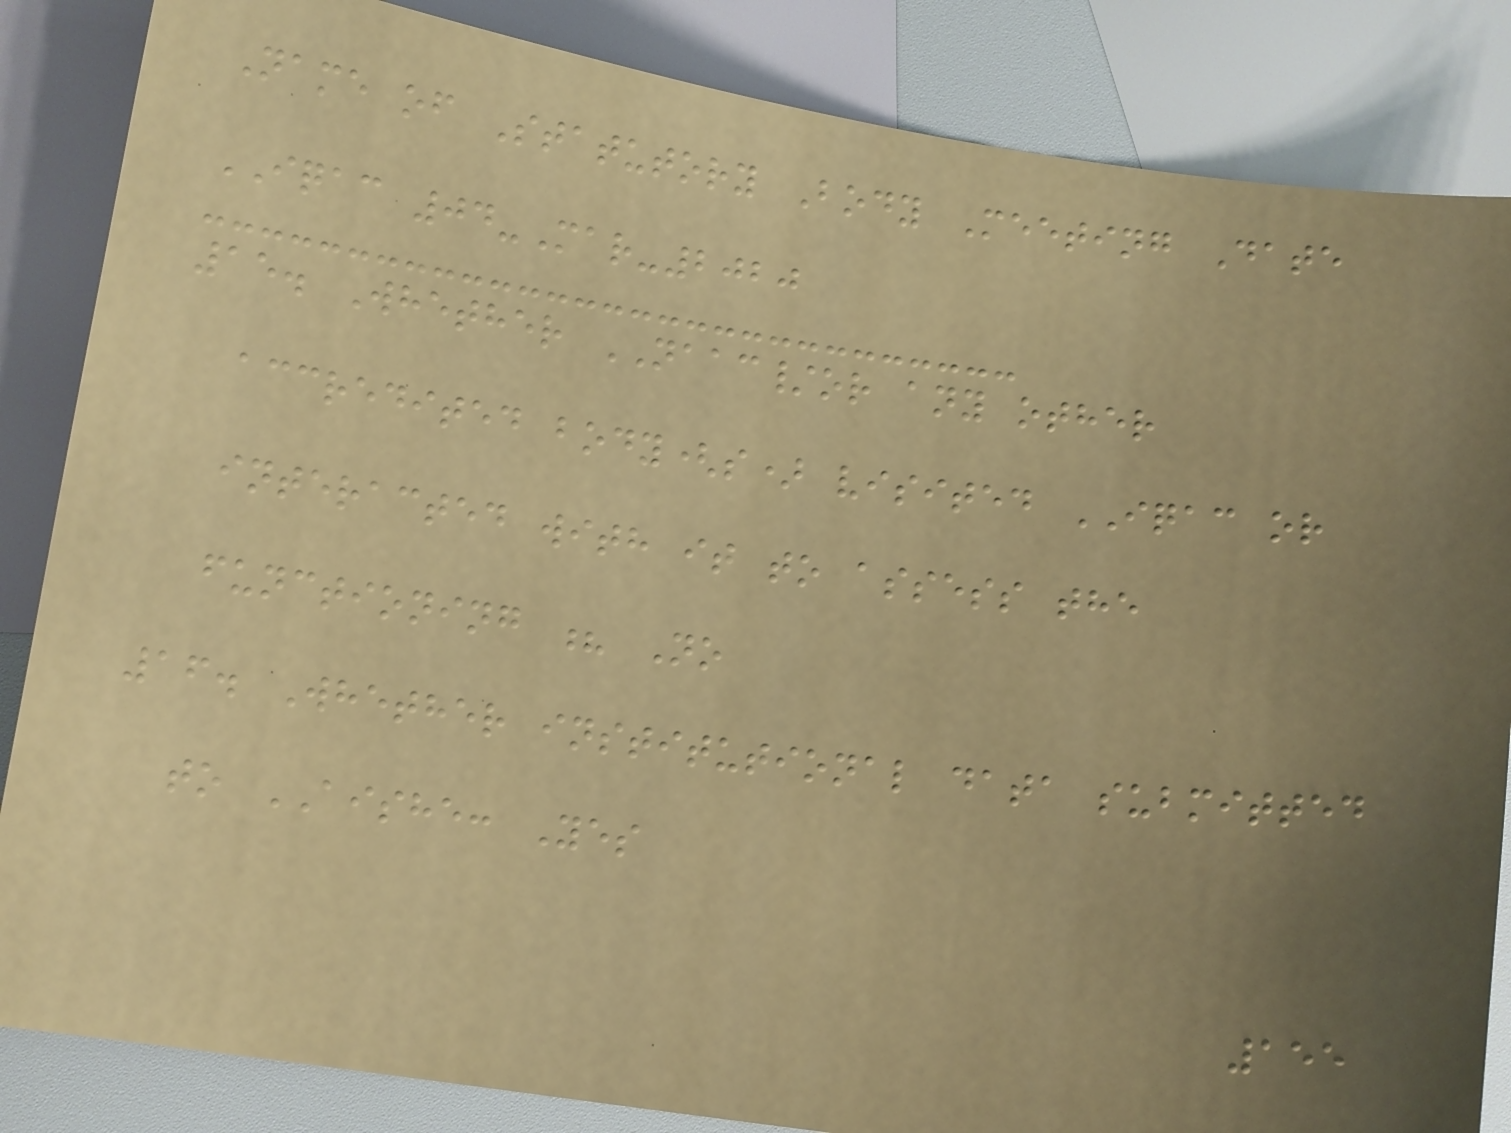Name of Statutory Body Meeting Date
IQAC 04-Mar-2020
15. Whether NAAC/or any other
accredited body(s) visited IQAC or
interacted with it to assess the
functioning ? No
16. Whether institutional data submitted
to AISHE: Yes
155
